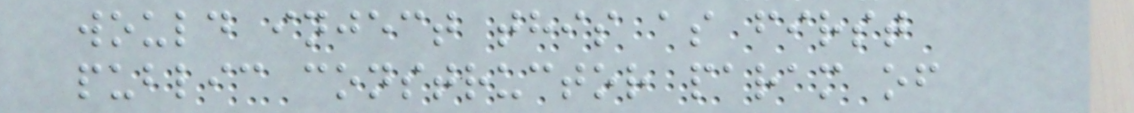would inject this as first
public constructor param of
